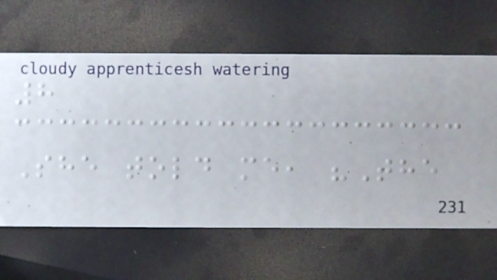8
She told me, "The
